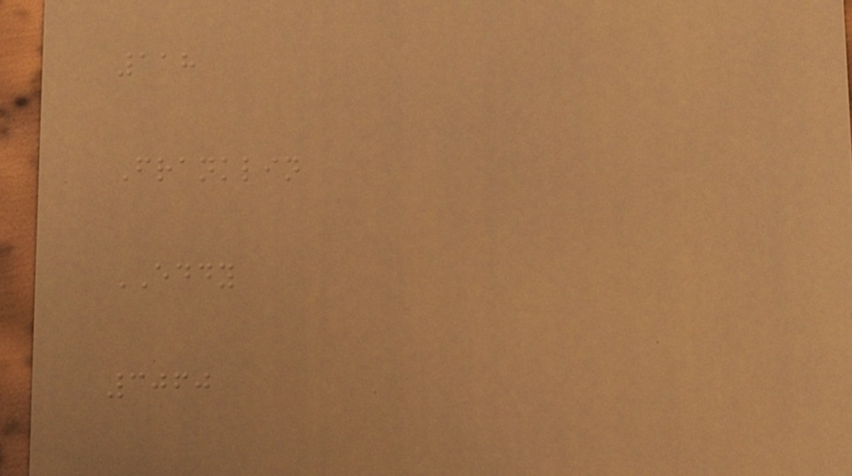118
Franklin
EDDY
3060
